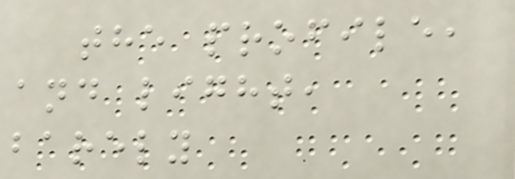the profile,
and light,
barely
